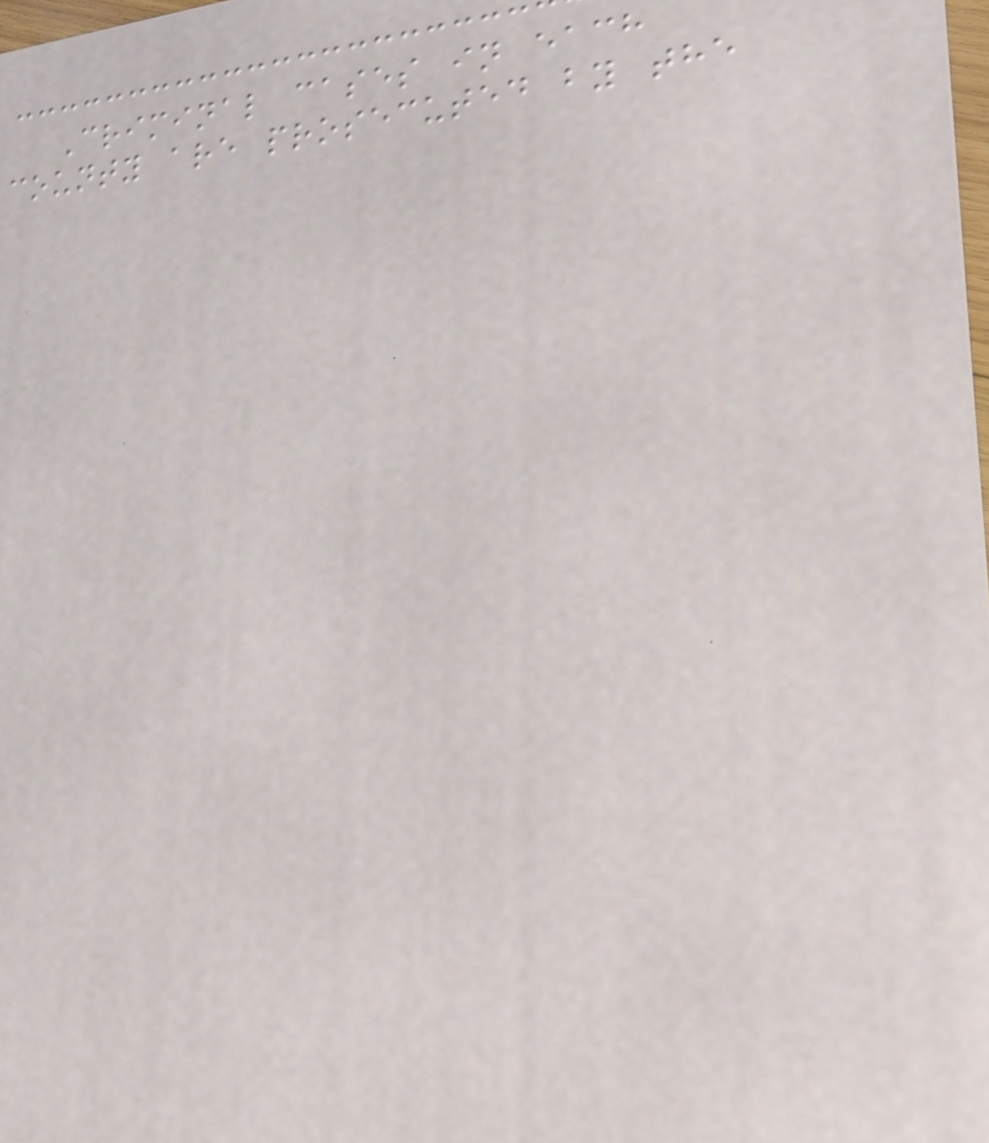Criminal cases in each
county are prosecuted by the
